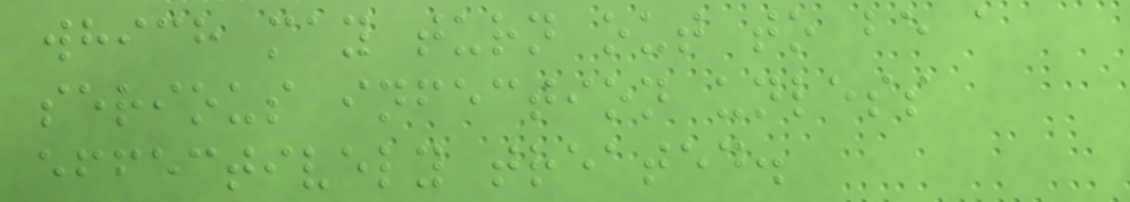which may turn out to be a
serious infection unless
effectively treated.
